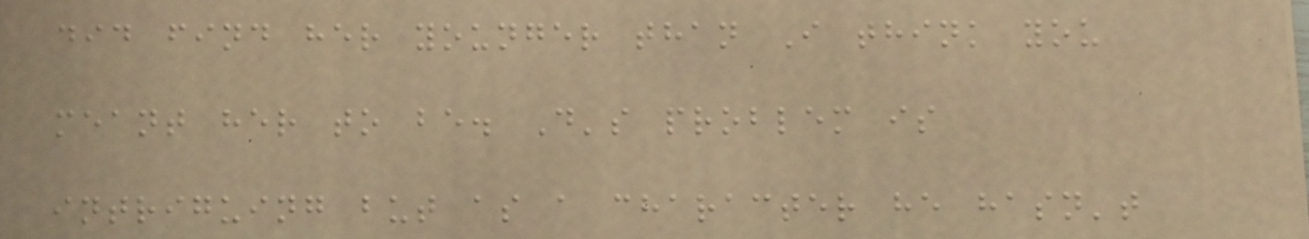did find her younger than I think you
meant her to be. D's problem is
intriguing but as a character he hasn't
